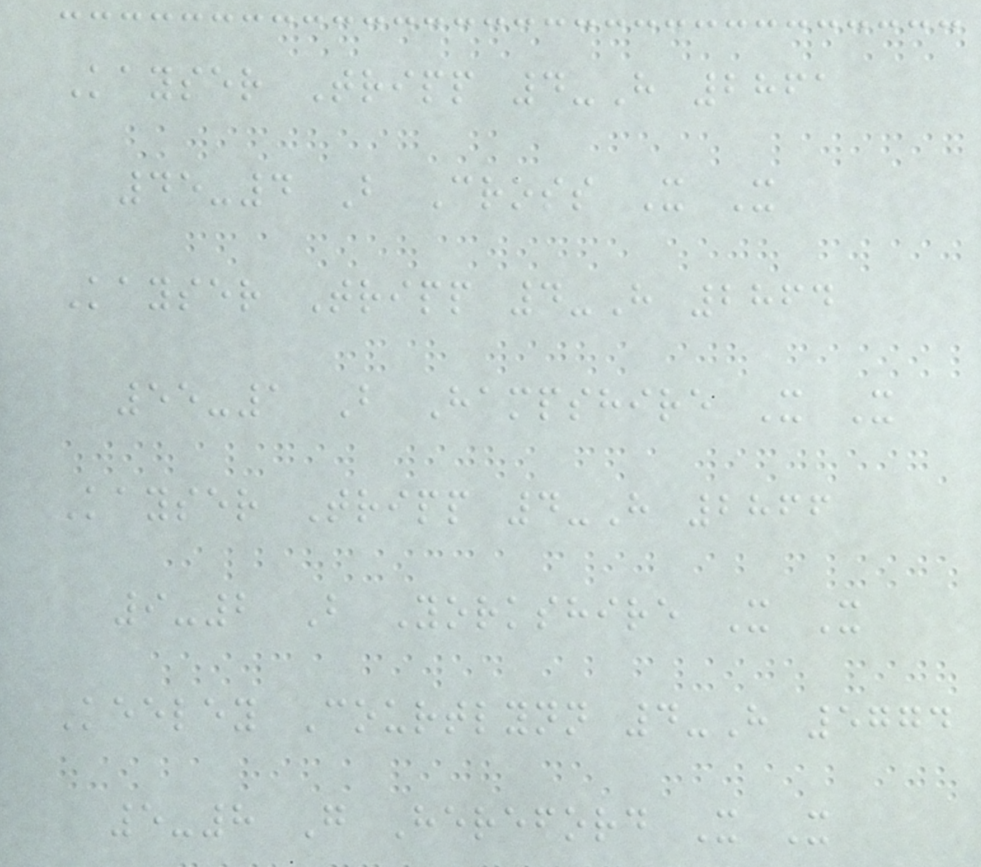Kayser Tripp 4-H 2861
45-4 B Cross X X
Kayser Tripp 4-H 2864
55-1 B Hampshire X X
Kayser Tripp 4-H 2866
9-2 B Yorkshire X X
Keeley Courtlynn 4-H 5774
5-8 G Hereford X X
